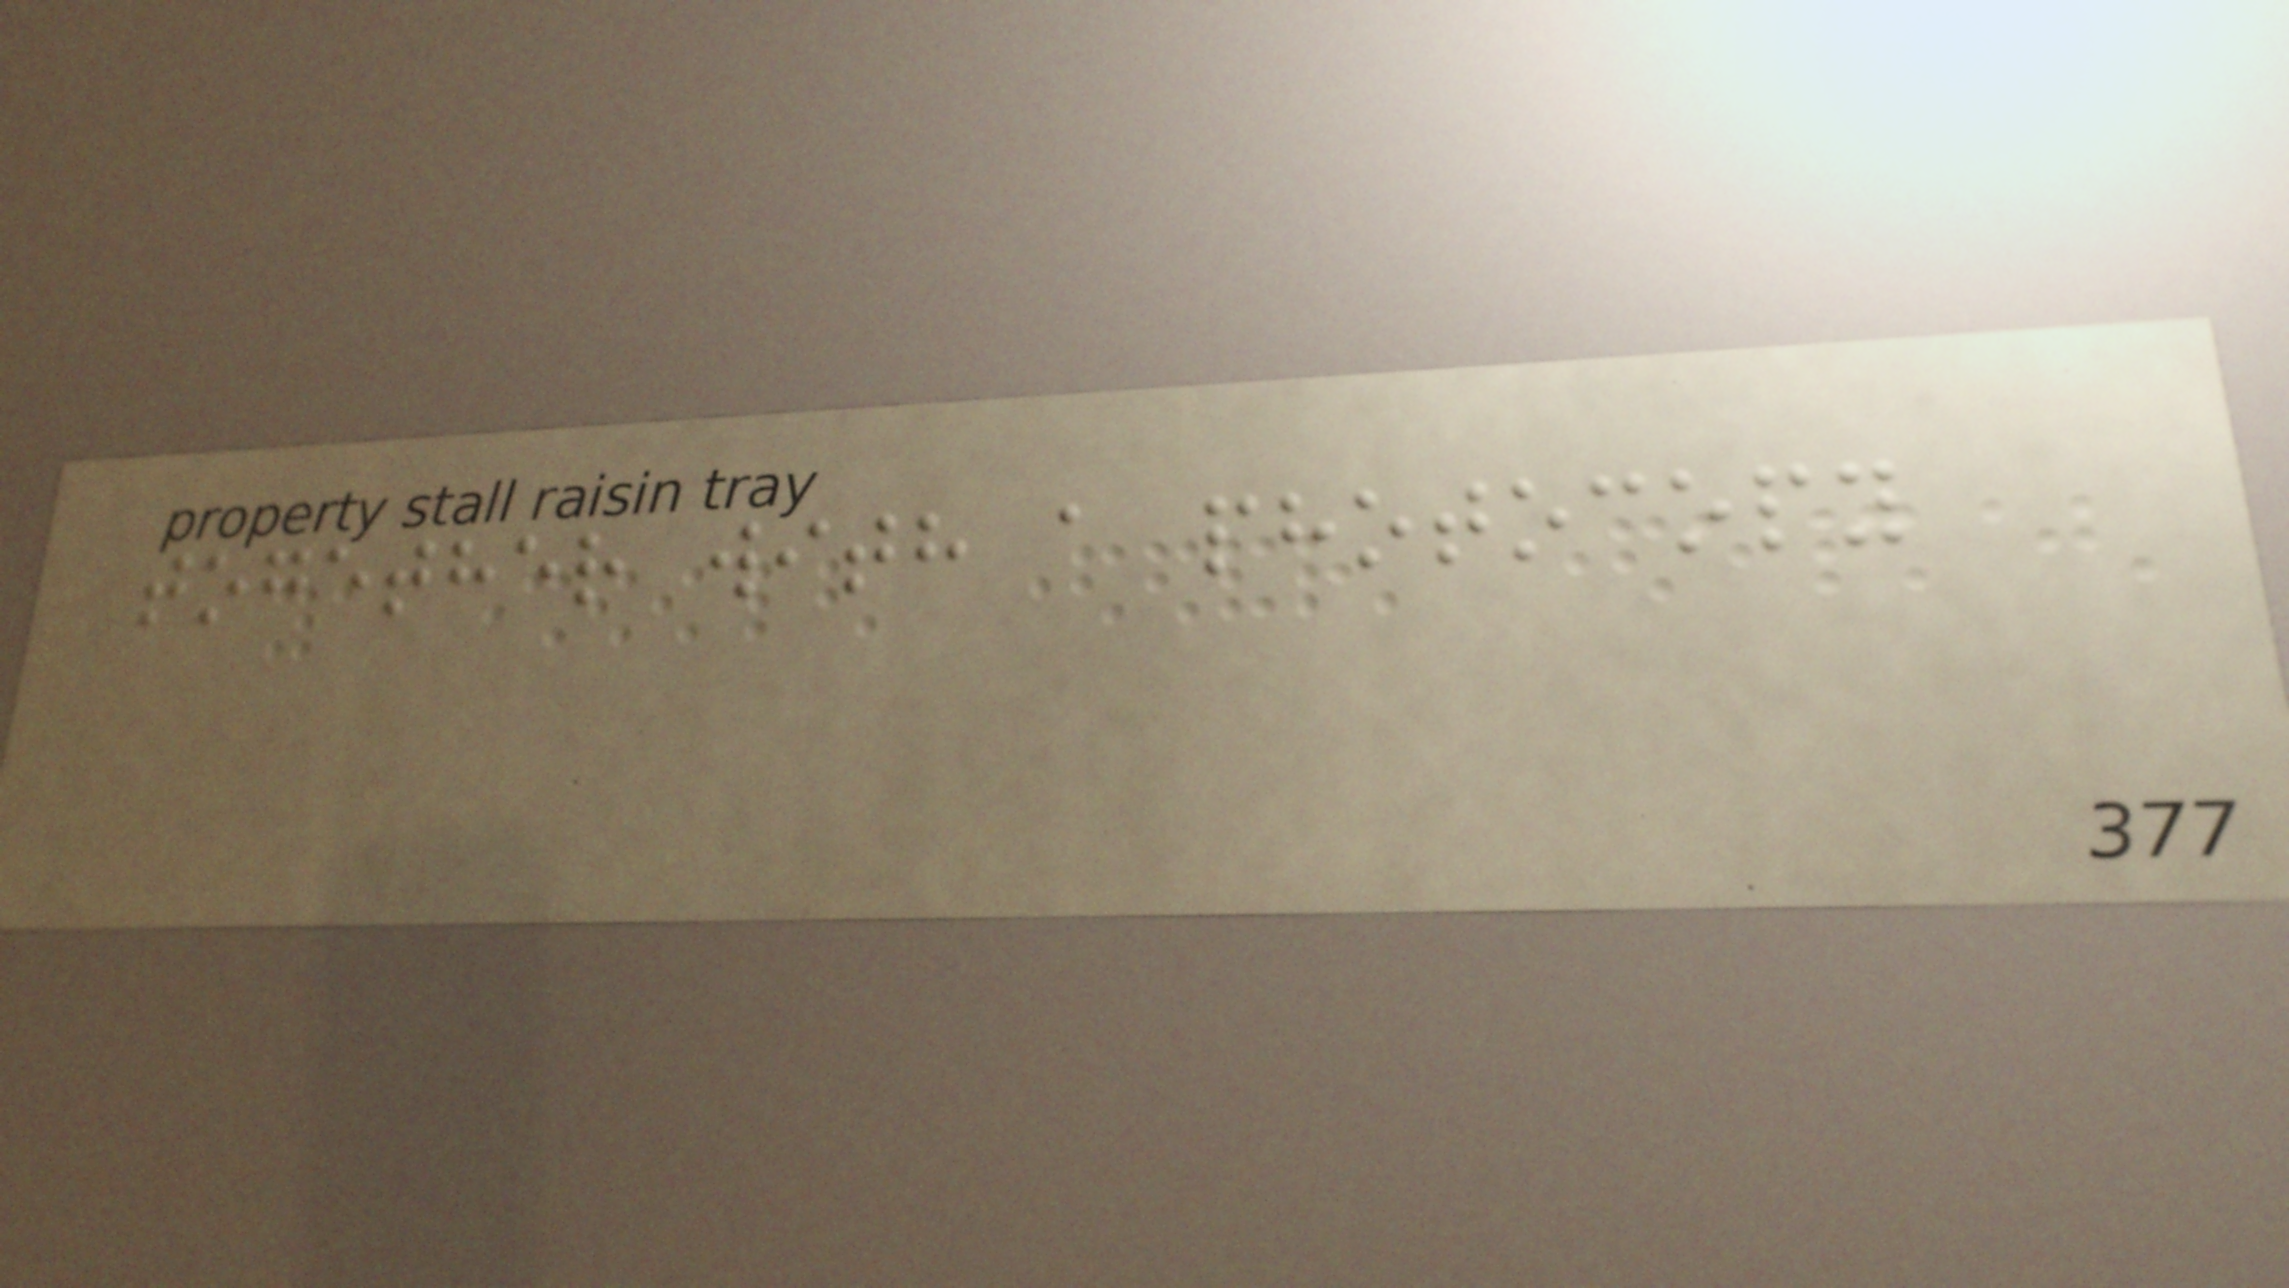together with a photocopy
